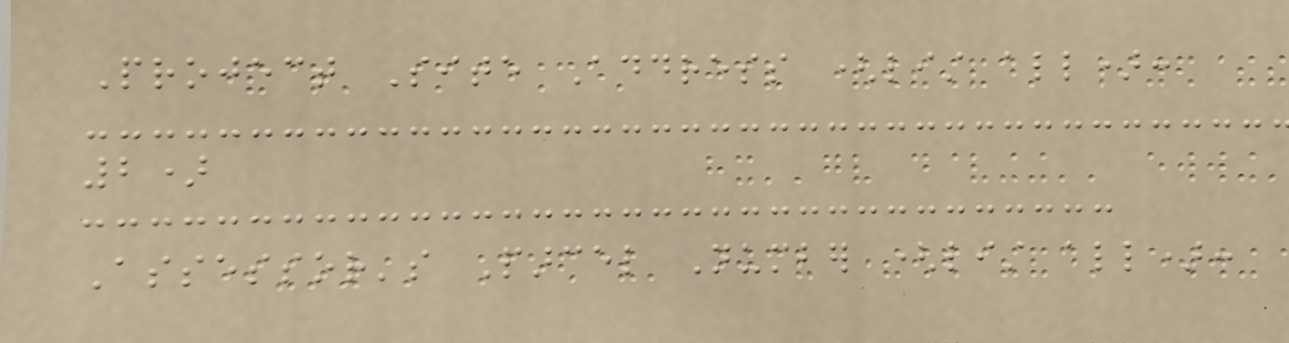Project Site Address (list all):
2)
Assessor's Parcel Number (list all):
